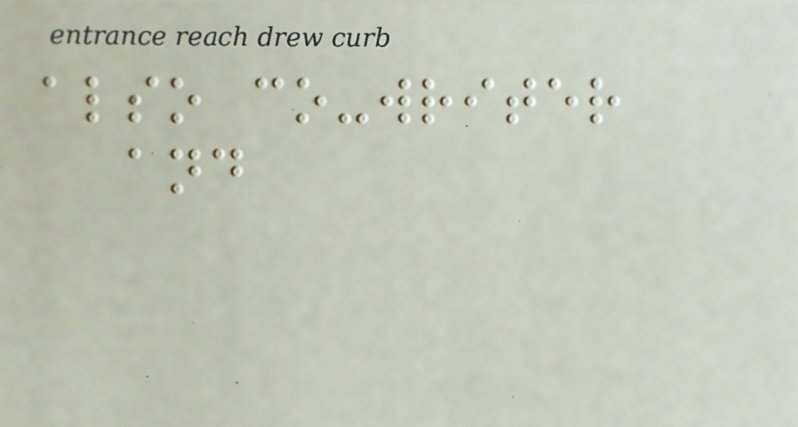also co-writer
and
